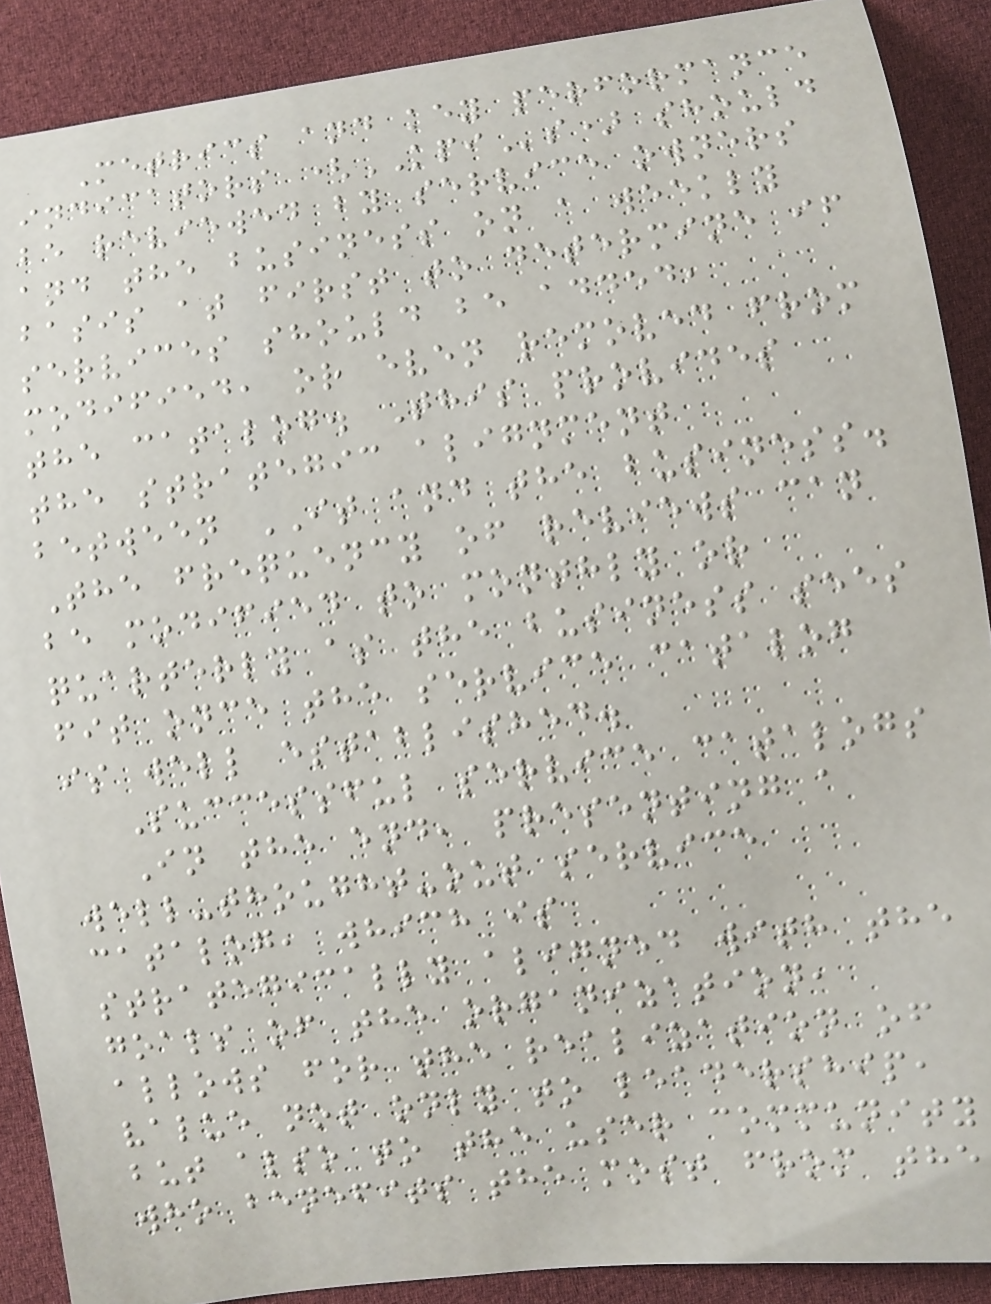Metrics and key performance
indicators (KPIs) should
be reviewed by service owners
and the business on a weekly
basis at first to determine if
services should be added,
modified, or even removed from
the catalog. This provides
the strategic alignment
between IT and the business.
The frequency of reviews can
be modified to monthly or
quarterly as the business sees
fit once the service catalog
is well established.
Successful service catalogs
In the end, presenting a
well-thought-out service
catalog, which is
strategically aligned with the
goals of the organization,
allows for the realization of
value not only to leadership,
but also to the user community
who benefits the most from the
